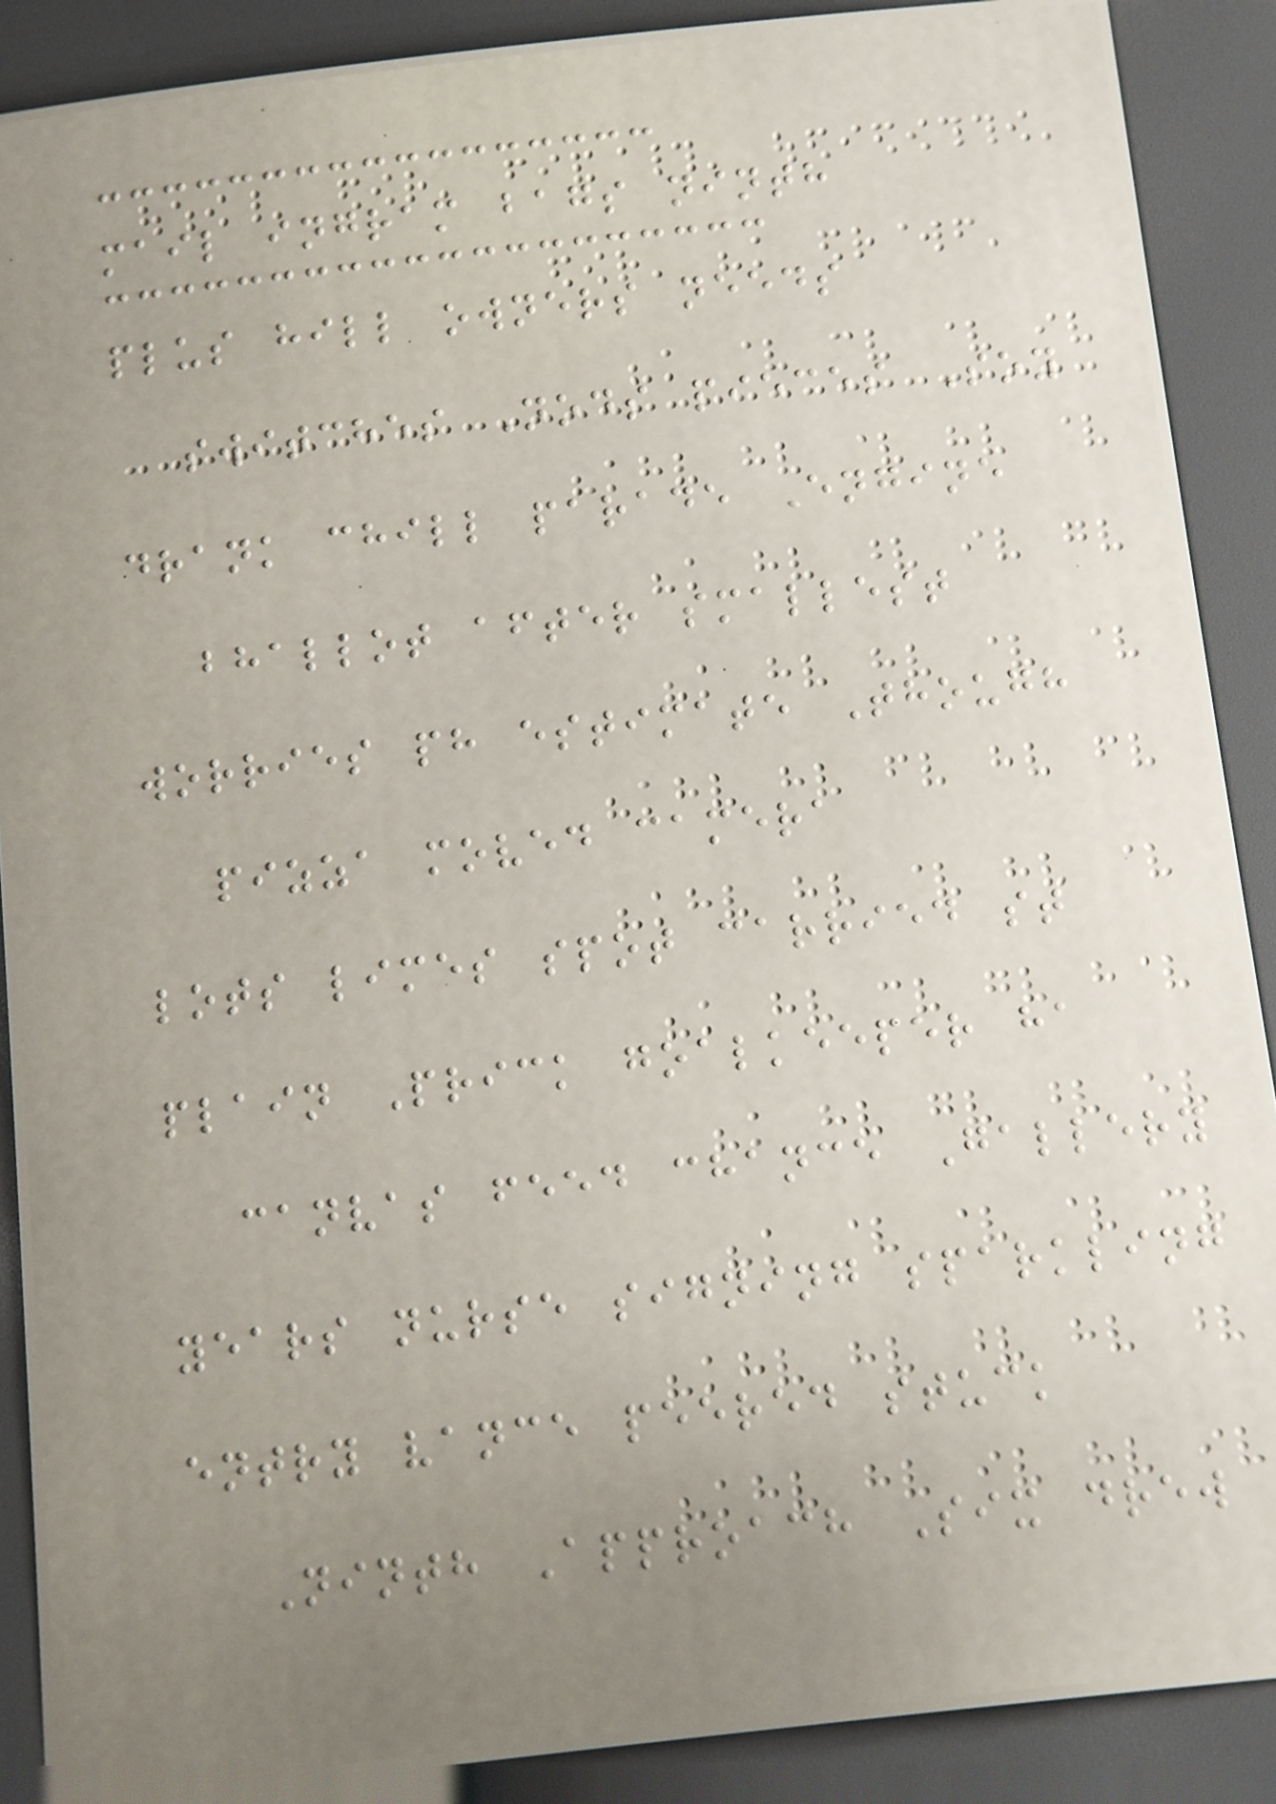mail ingram bags ninth
plus hill owners needs
switches Nods pieces Soy
drank chill parade Engine
bhallot after smallest
worries ph estimate Though
pizza moved camera
lots limes spot carried st
plain Prick goalkeeper ha
canvas feed chance Gallery
years nurse signing sparkling
entry vance peered stuck
Ninth Approach Six drew
